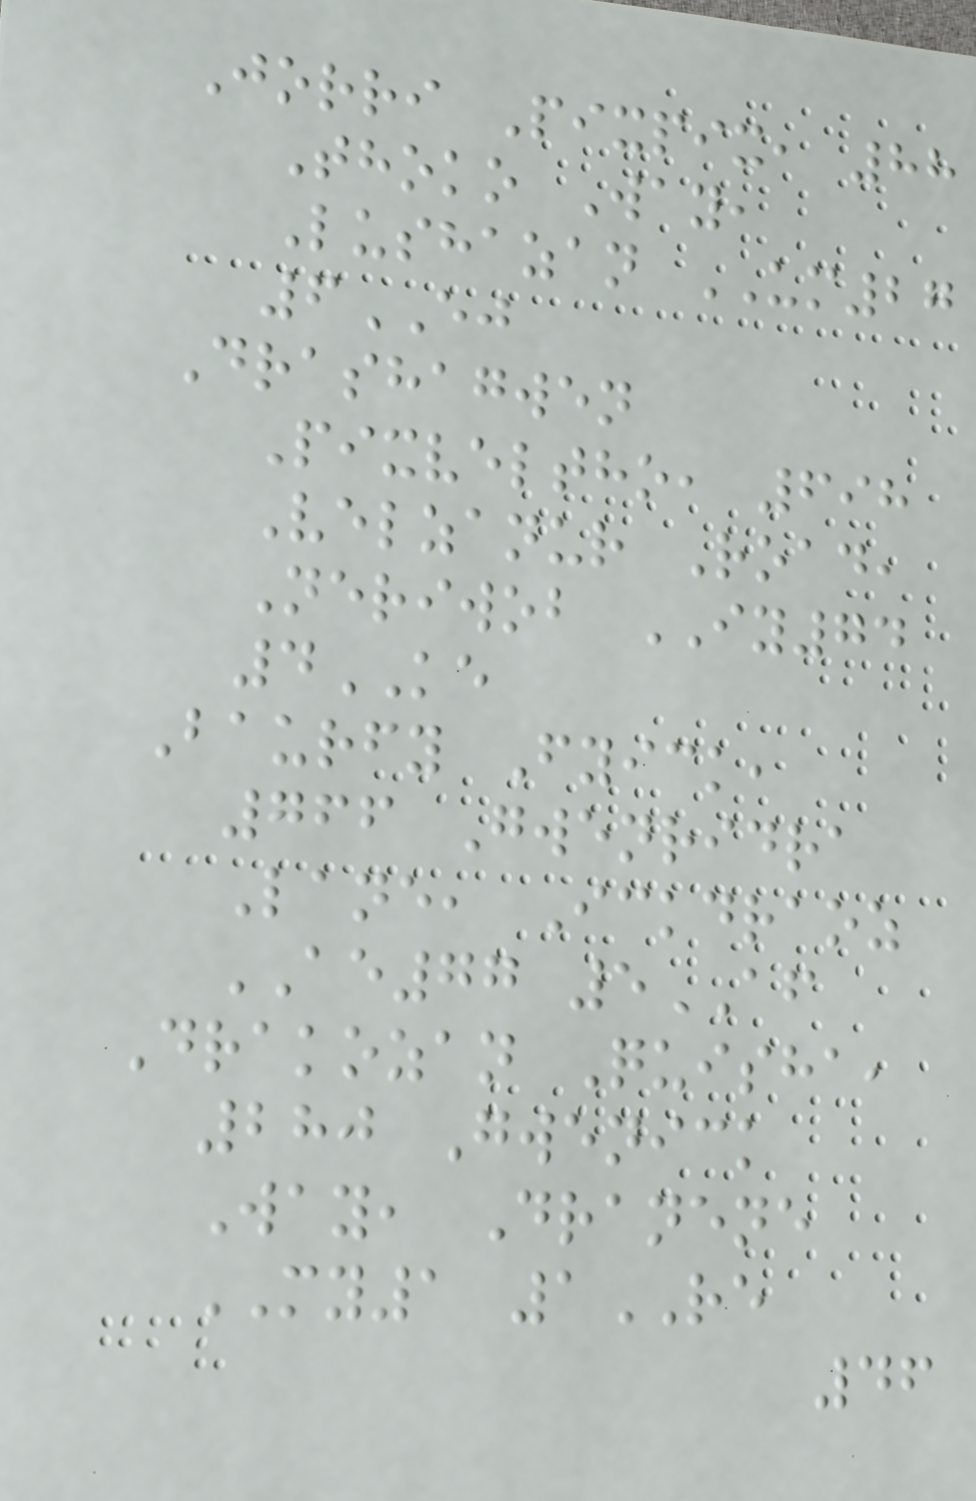Jorri Pixpix, 88
Thoko Way,
Lushazan UM27
6EJ
Drashagwen
Pixveltho, 698
Velzanur Road,
Neriwob IY74
4KE
Baurfy Fyick,
766 Gwenridra
Lane, Ickdraoz
AE77 5AF
Drakozan Quisha,
280 Gwenick
Way, Dranene
MY1 1RE
46
